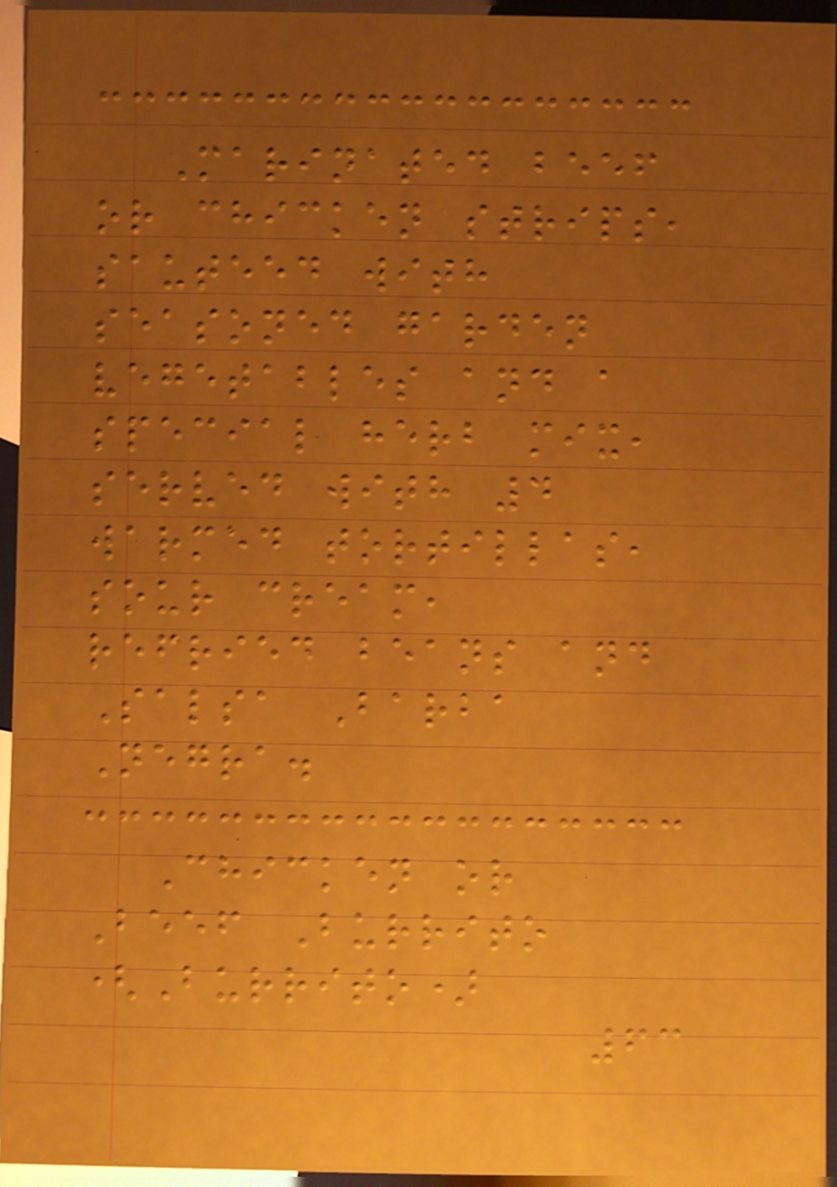Marinated beef
or chicken strips,
sauteed with
seasoned garden
vegetables and a
special herb mix,
served with 4
warmed tortillas,
sour cream,
refried beans and
Salsa Barba
Negra.
Chicken or
Beef Burrito
(Burrito)
63
